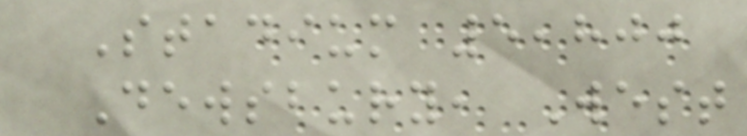Stadium 5,800
Dewsbury, West
